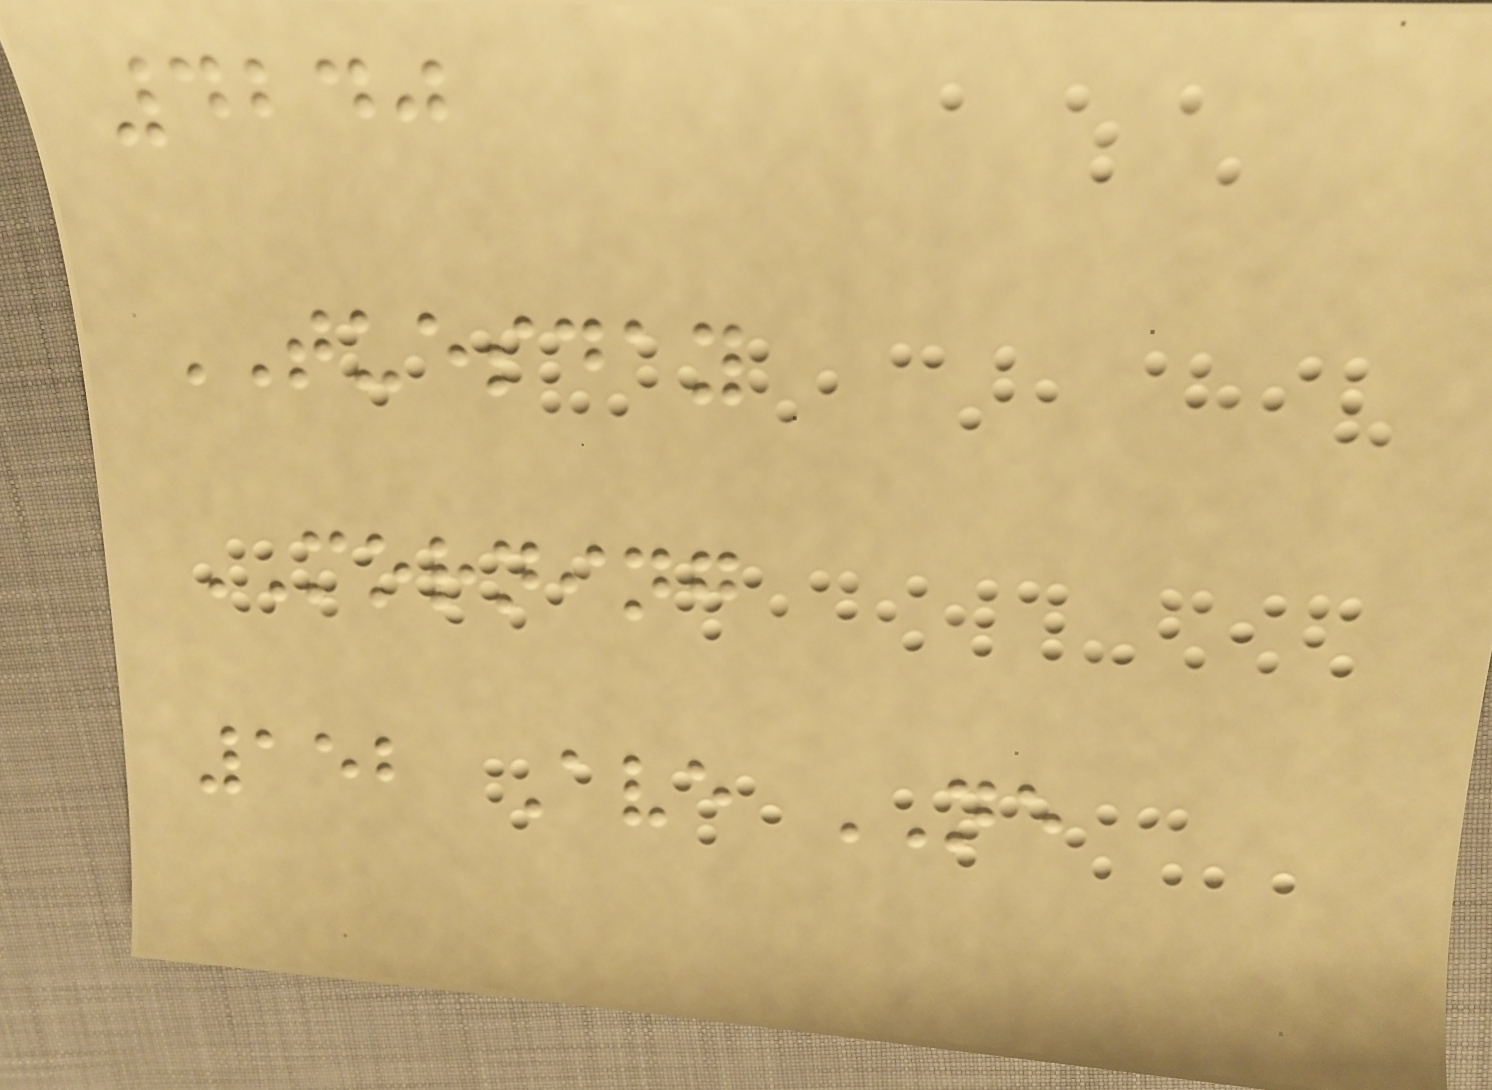4240
TUESDAY
MORNING
152 Ave NE
